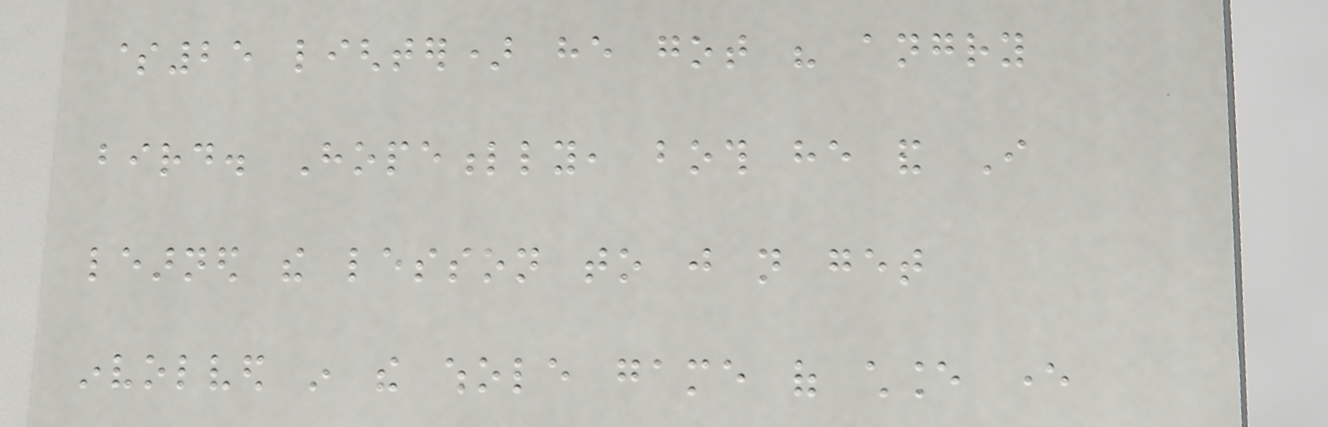$25 lighter) he got his angry
bird. Hopefully, both he and I
learned the lesson to just not get
involved in the whole game of chance ever
